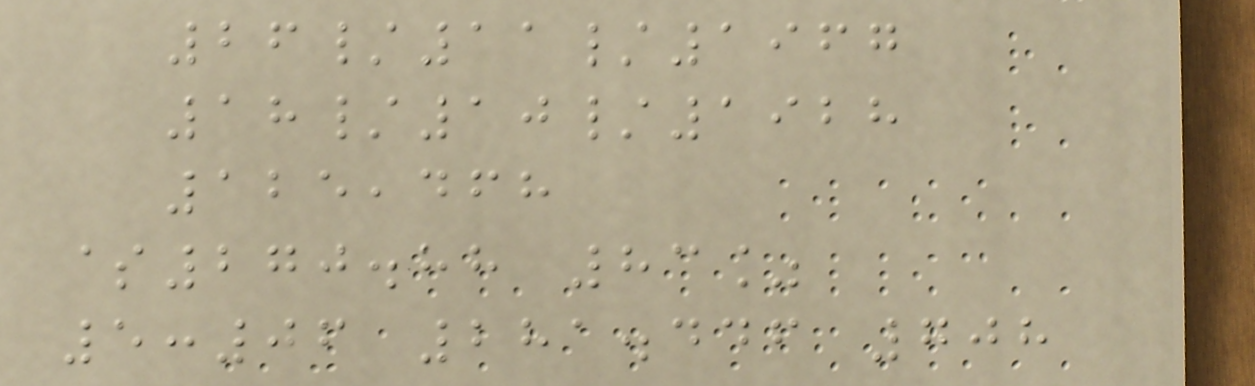26/11/1967
18/10/1928
125,468
$270.88 83%
5:06 281.446 708
